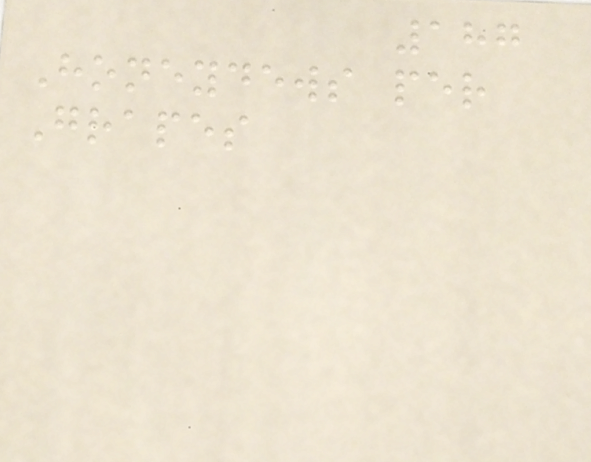187
Honeydews per
Grapes
